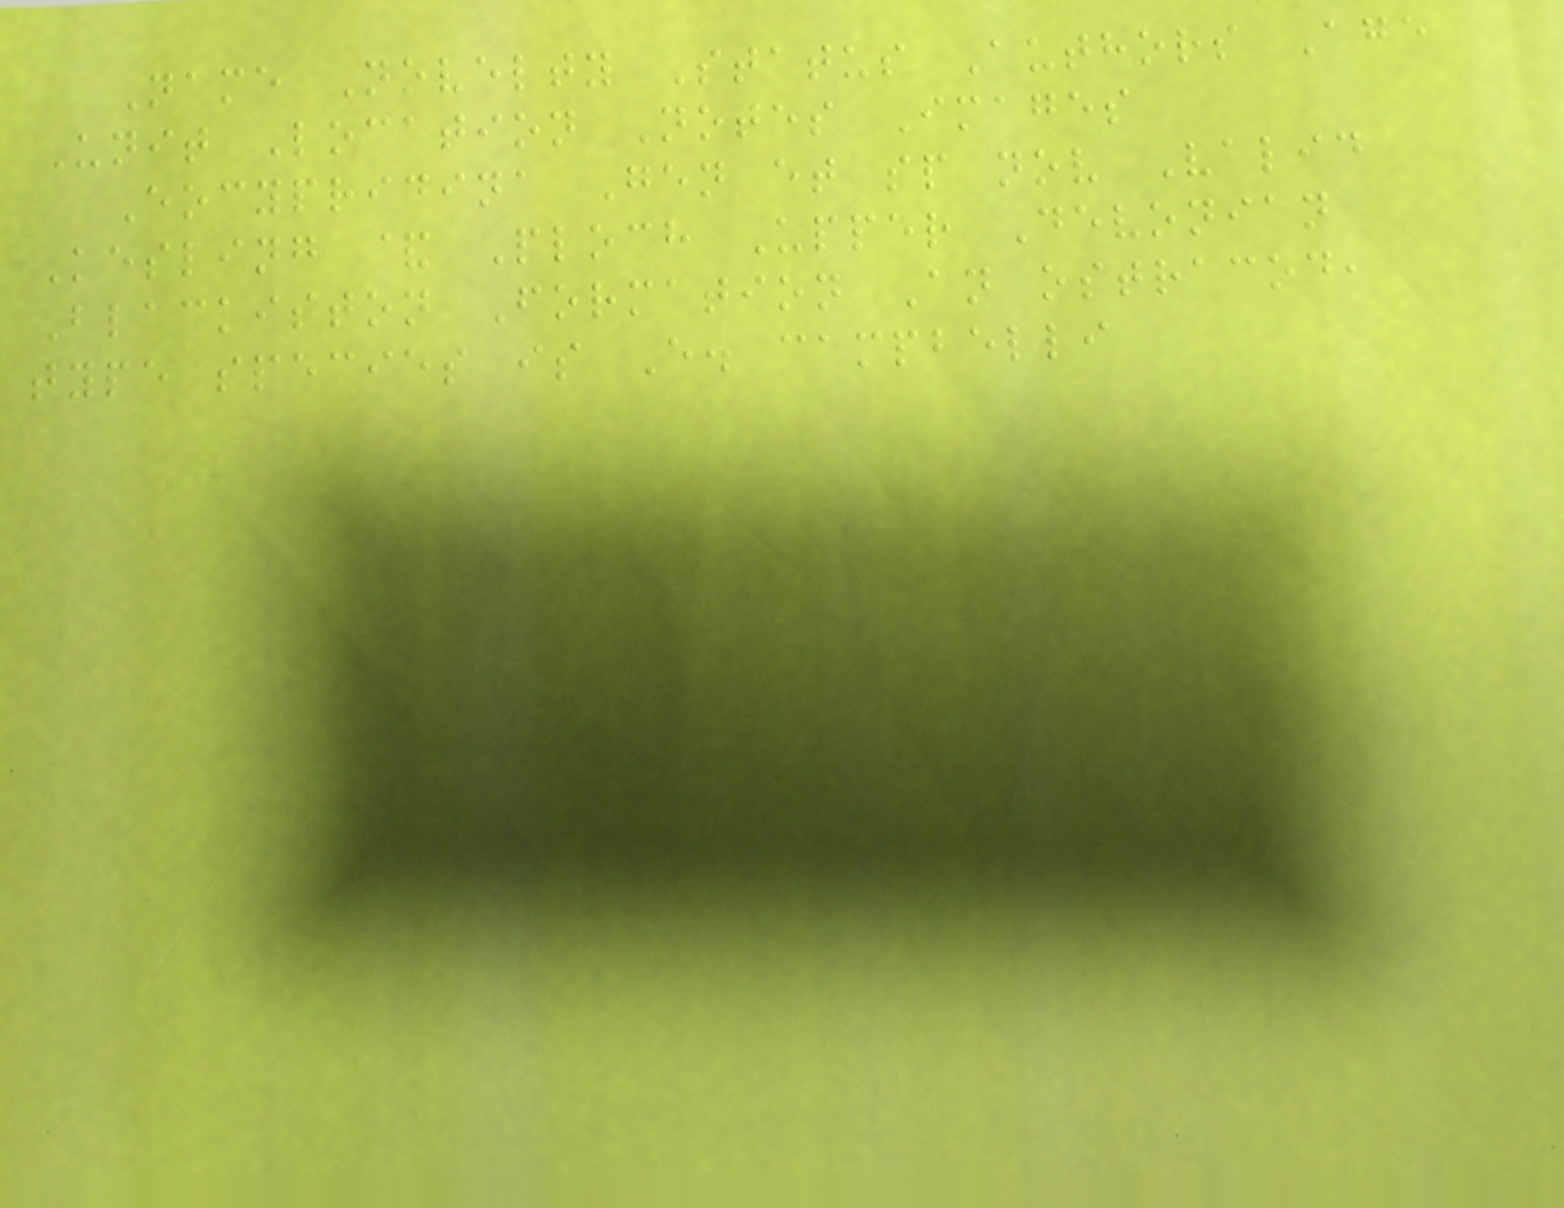Name Novelty Status Authors Age
Unit Location Notes Images
Eocypridina Gen et sp nov Valid
Kesling & Ploch Upper Devonian
Blackiston Formation An ostracod,
type species is E. campbelli
